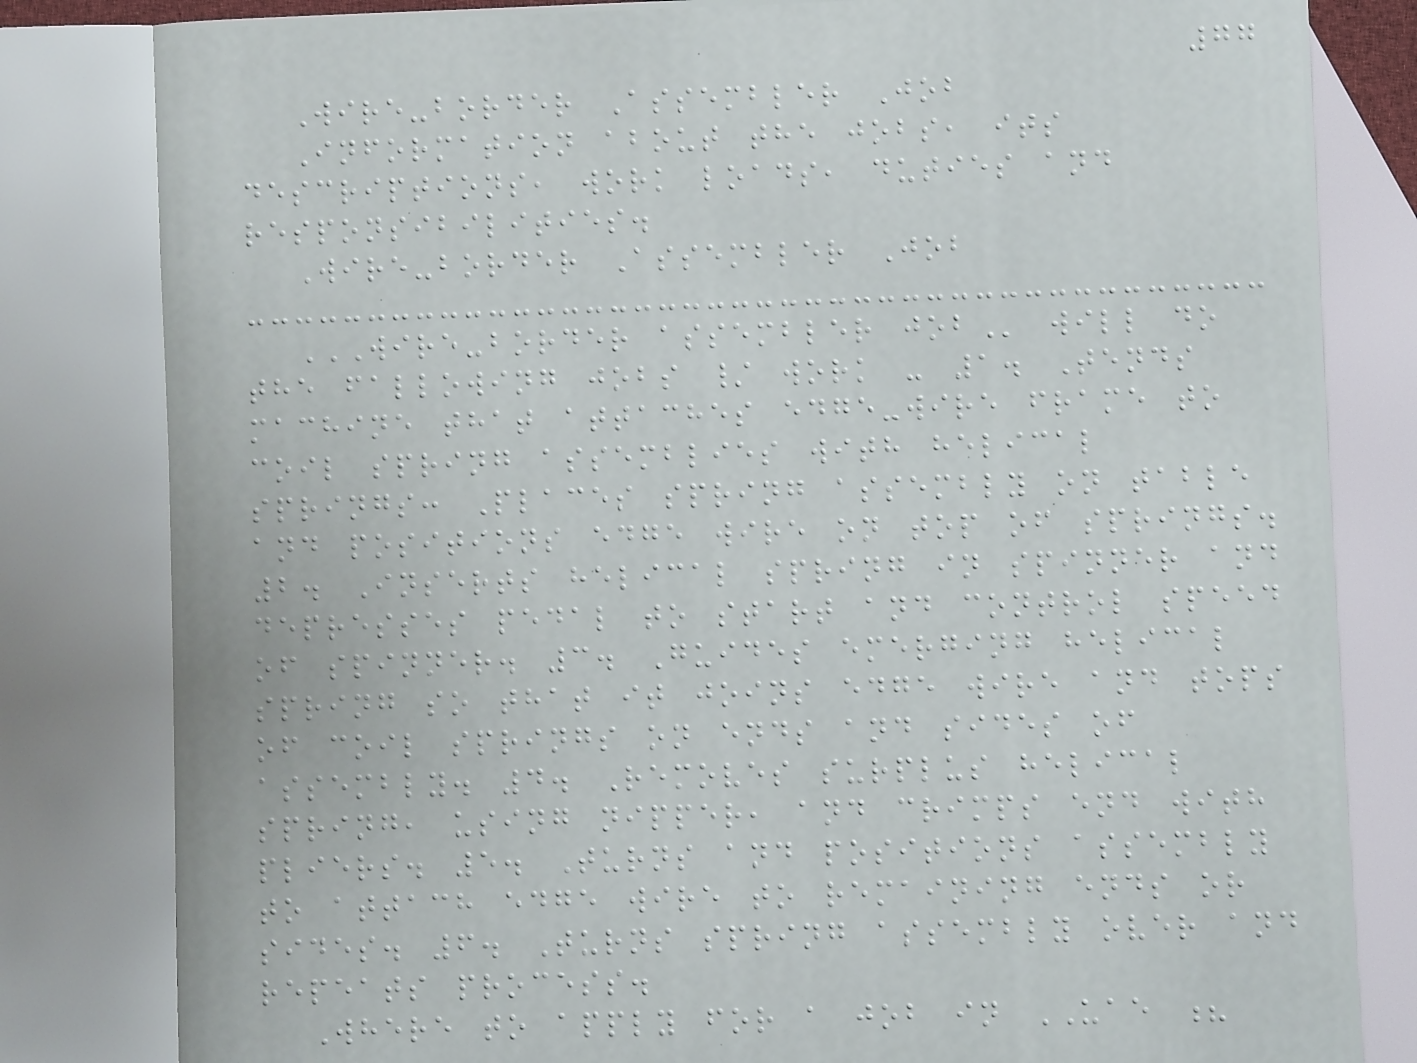77
Wire-border Assembler Job
Information about the jobs, its
descriptions, work loads, duties and
responsibilities.
Wire-border Assembler Job
WIRE-BORDER ASSEMBLER JOB will do
the fallowing jobs / work - 1. Tends
machine that attaches edge-wire frame to
coil spring assemblies with helical
springs: Places spring assembly on table
and positions edge wire on top of springs.
2. Inserts helical spring in spinner and
depresses pedal to start and control speed
of spinner. 3. Guides emerging helical
spring so that it joins edge wire and tops
of coil springs on ends and sides of
assembly. 4. Removes surplus helical
spring, using nipper, and crimps end with
pliers. 5. Turns and positions assembly
to attach edge wire to remaining ends or
sides. 6. Turns spring assembly over and
repeats process.
Where to apply for a job in UAE ?
